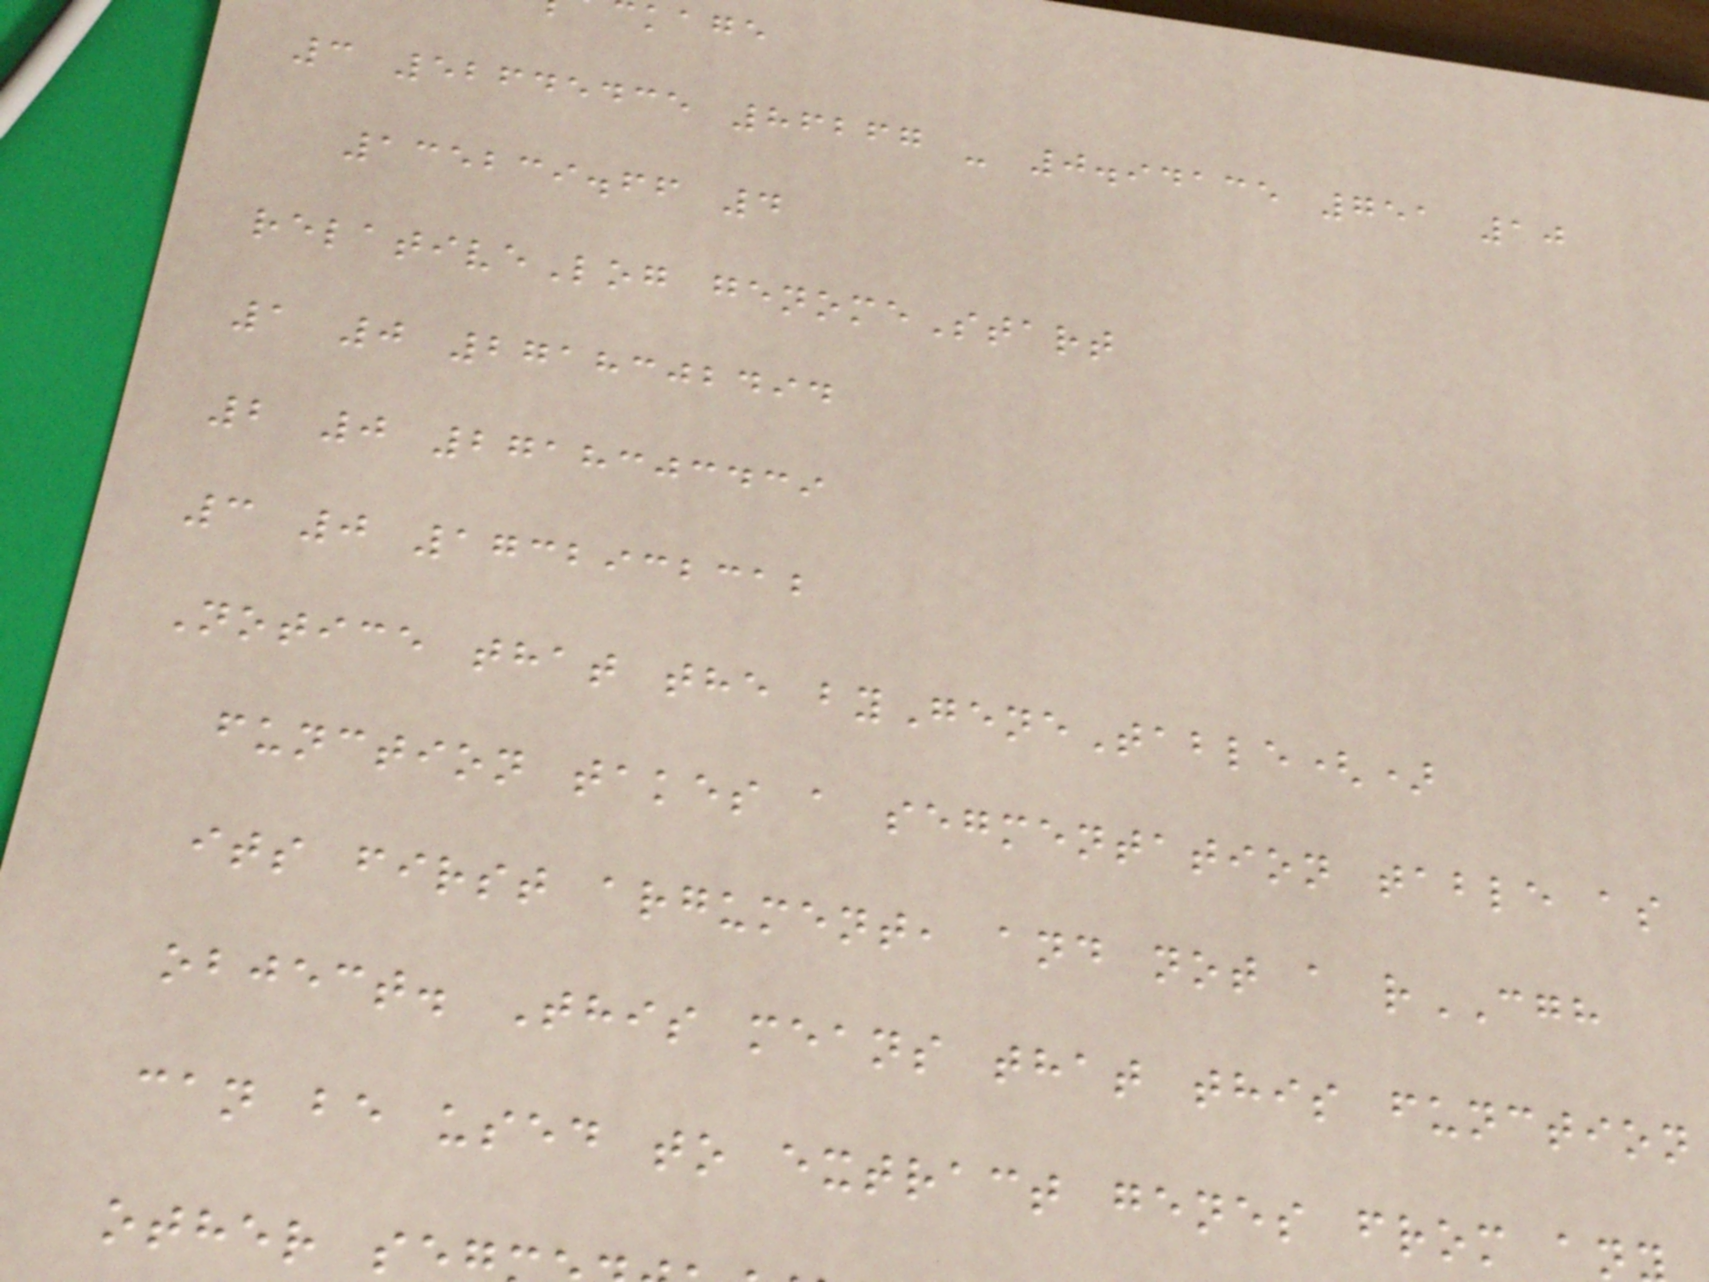kage
3 52645435 86267 - 0.94135 751 10
135239.66 4
relativeLog genomeStart
1 0 2718302494
2 0 2718303439
3 0 1732932312
Notice that the byGeneTable()
function takes a segmentation table as
its first argument, and not a rCGH
object. This means that this function
can be used to extract genes from an
